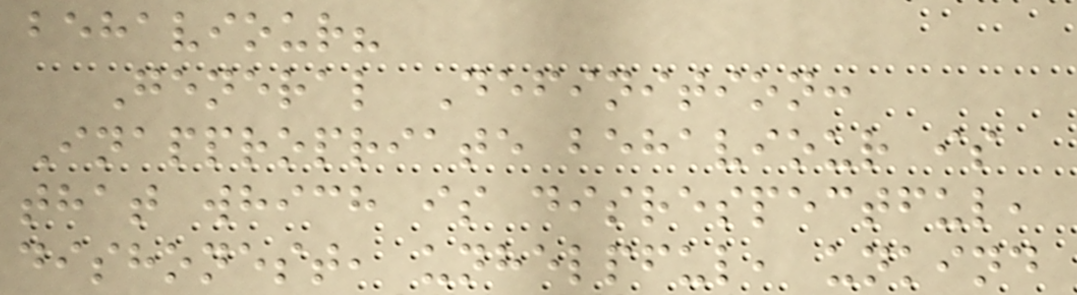behaviour?
General Definition:
Inappropriate behaviour is
that which is disrespectful,
dishonest, unhelpful, unkind
